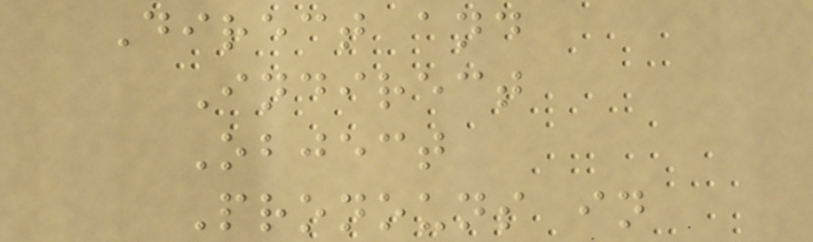Direct and
Indirect
Object
Pronouns in
